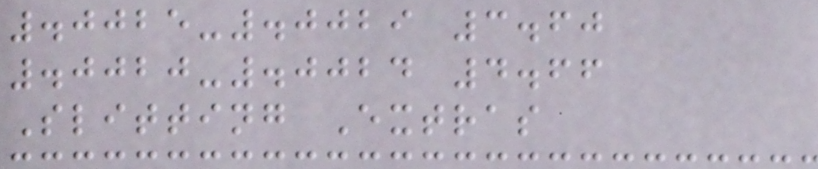.0025-.0029 3.60
.0020-.0024 4.66
Slitting Extras
